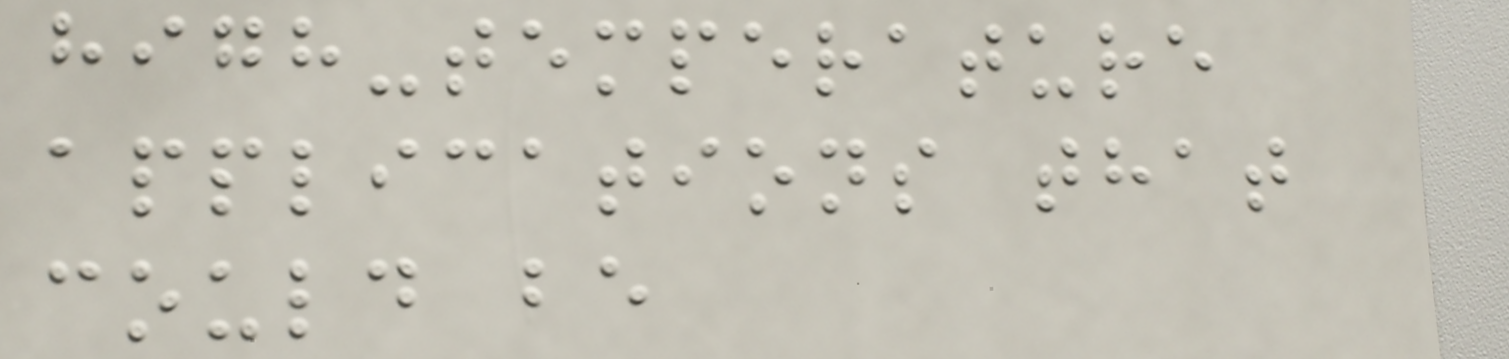high-temperature
applications that
could be
